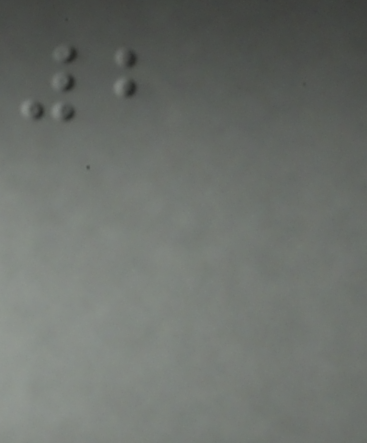2
